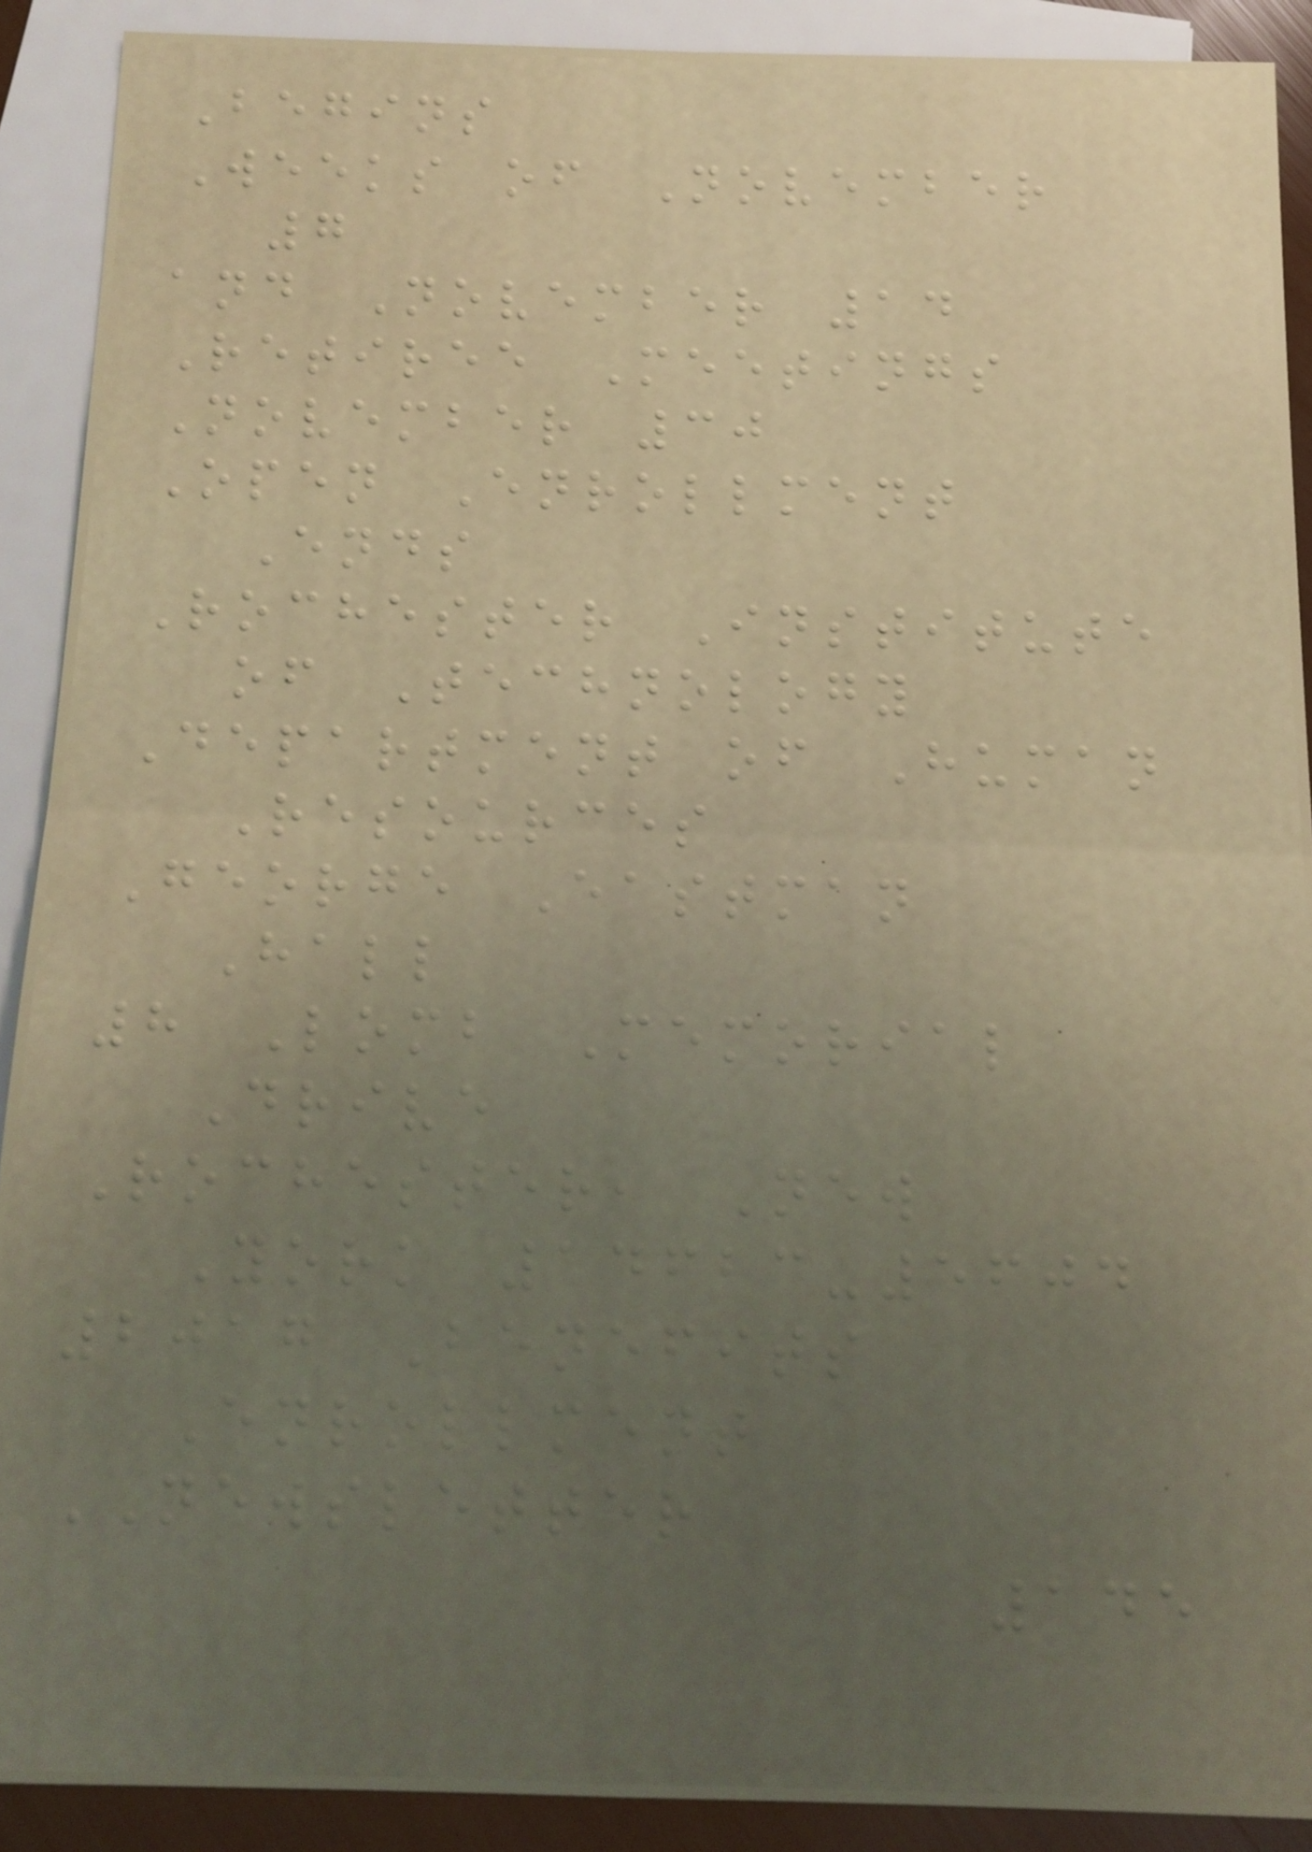Begins
Weeks of November
7
and November 14
Retiree Meetings
November 30
Open Enrollment
Ends
Rochester Institute
of Technology
Department of Human
Resources
George Eastman
Hall
8 Lomb Memorial
Drive
Rochester, New
York 14623-5604
2017 Benefits
Enrollment
NEWSLETTER
145
